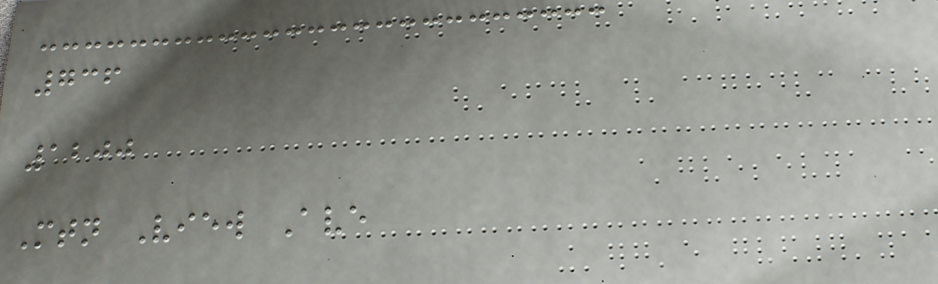736
1200
Mtn View Ave
